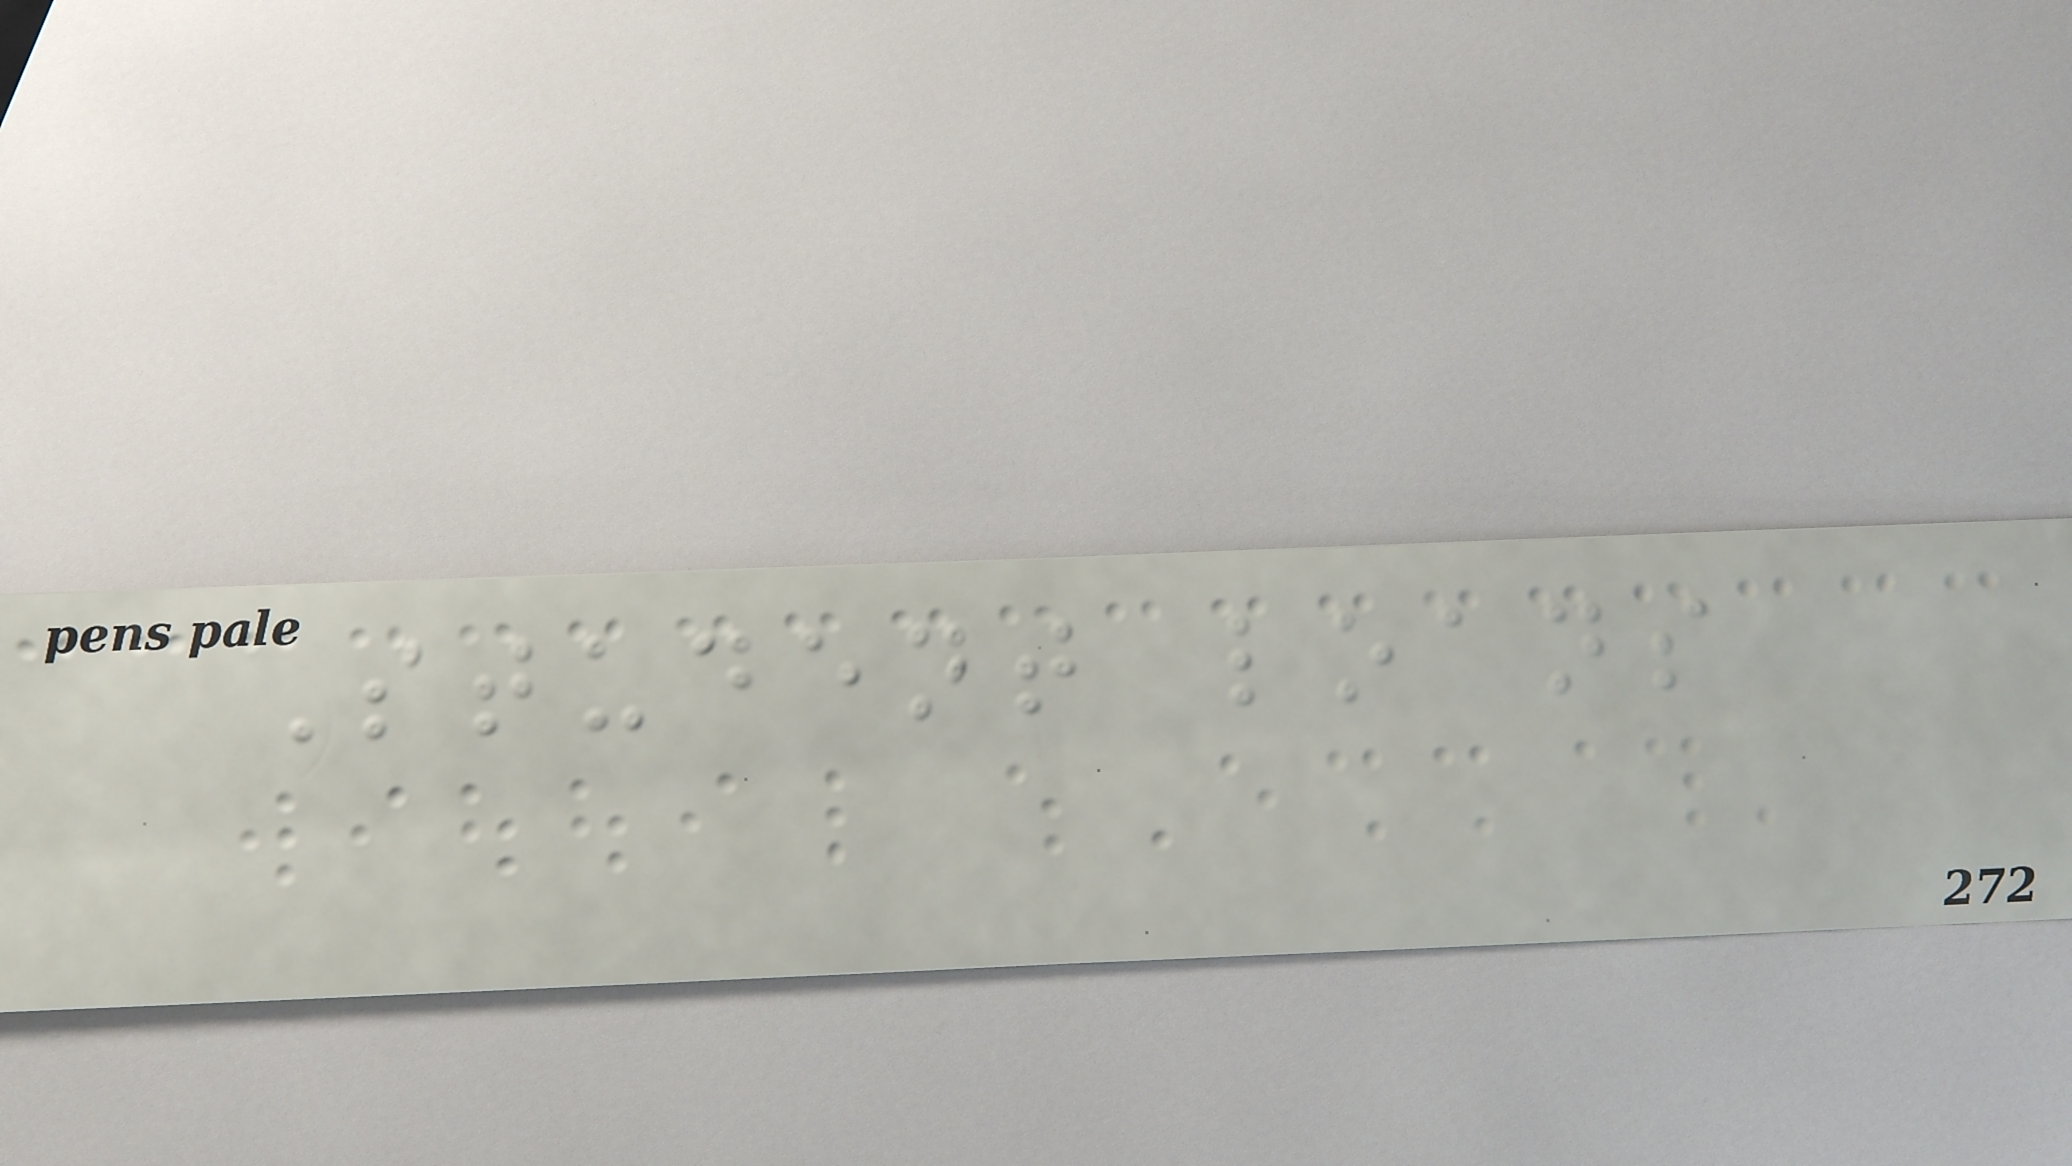Student loans
